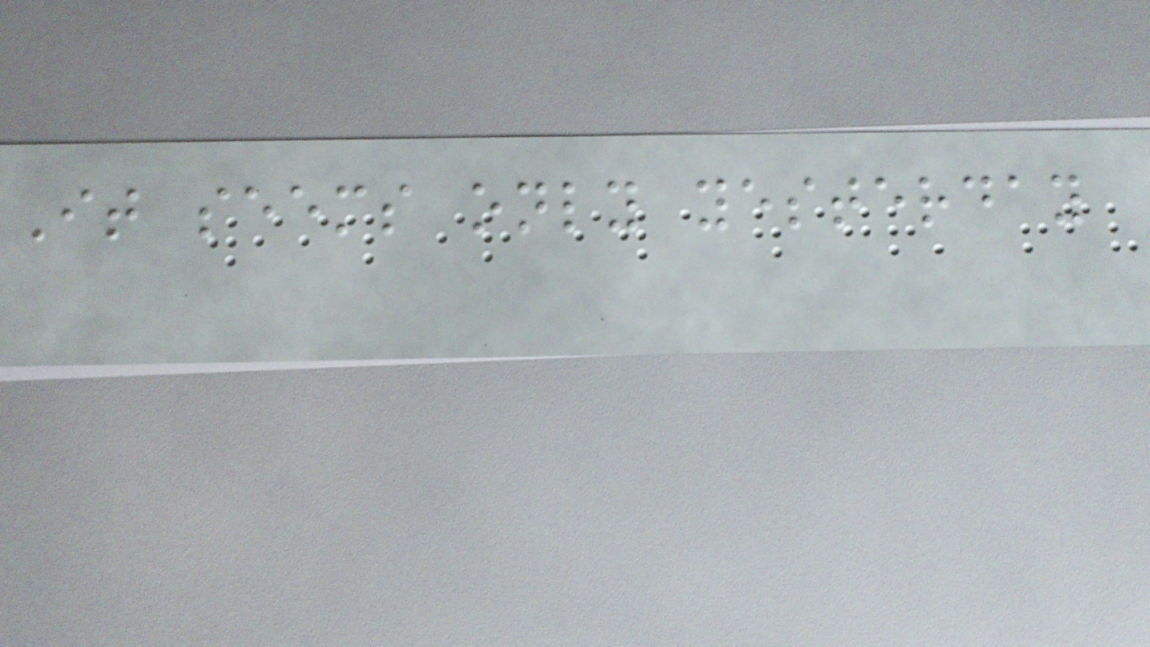It seems only yesterday
